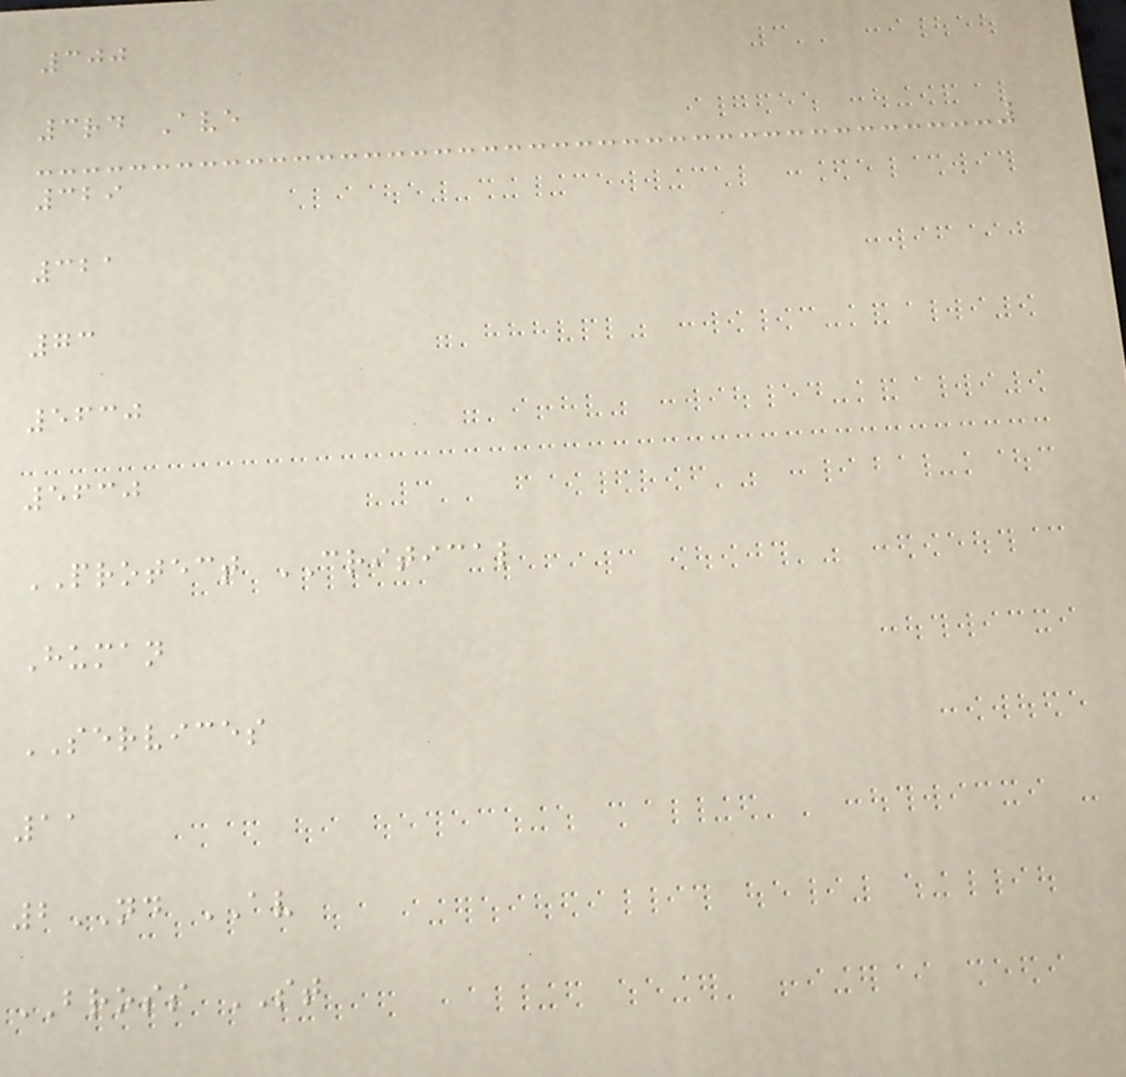300
3rd Ave
329
321
73
5630
5630
PROTECT CRITICAL
Human
SERVICES
11
2ND AV
BROSS ST
